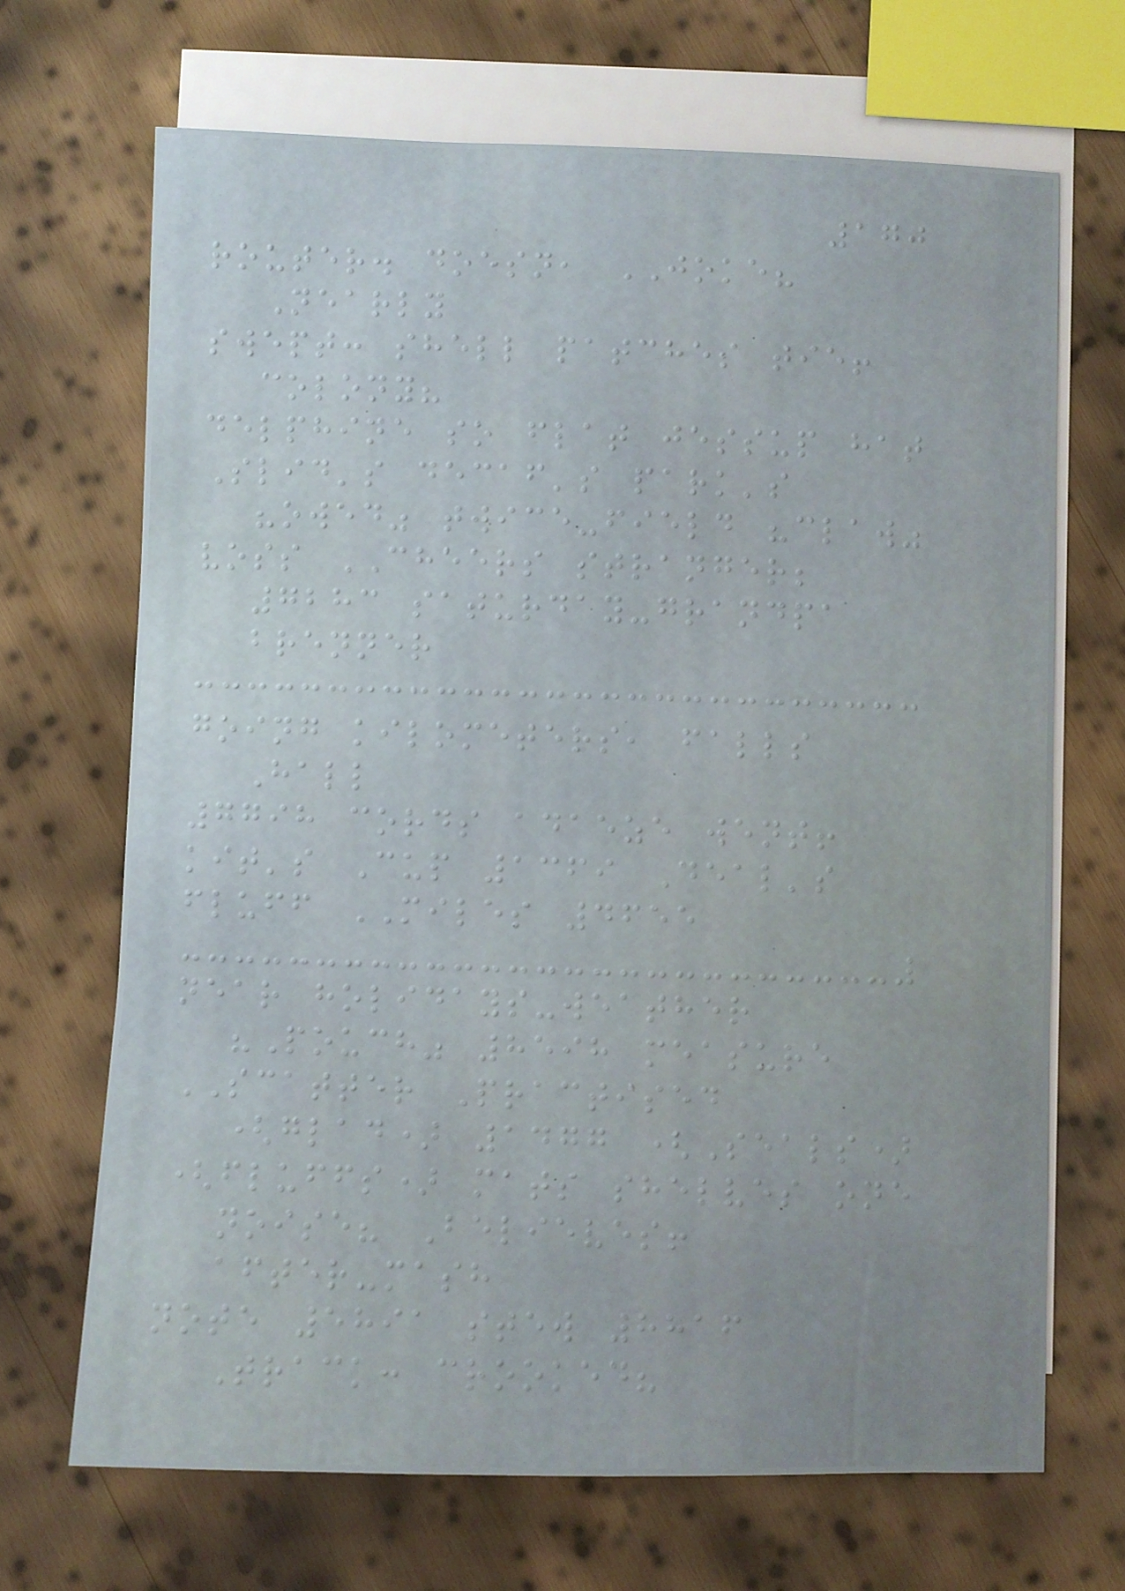170
router. doesn, JOKE?
Nearly
swept: shell patches tie!
colony?
delphine so flat jessup hat
Slid's decaf's park's
"owed" twice-field "claw"
voss CHEERS stranger;
7283 saturday-grandpa
brenner
going kilometers, falls
Hall
7798 cords adaeze went!
kit's Cup 1369 Deal's
fluff MILES 4655
near holidays-weather
"Pouch" 8598 measure
SCATTER Practised
(glad) 1477 (Seals)
(fluffs) mats shelves one
noise? Believes!
after-mash
note 5891 stew 8816
Track: crooked?
